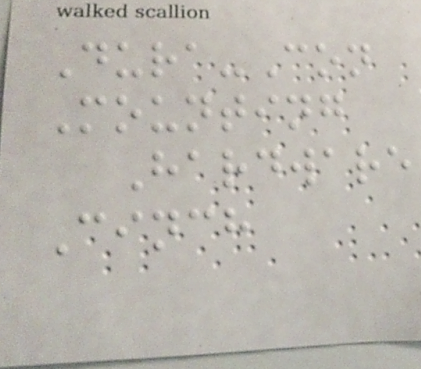Dura-Con
Mounting
Hardware
Cinch
